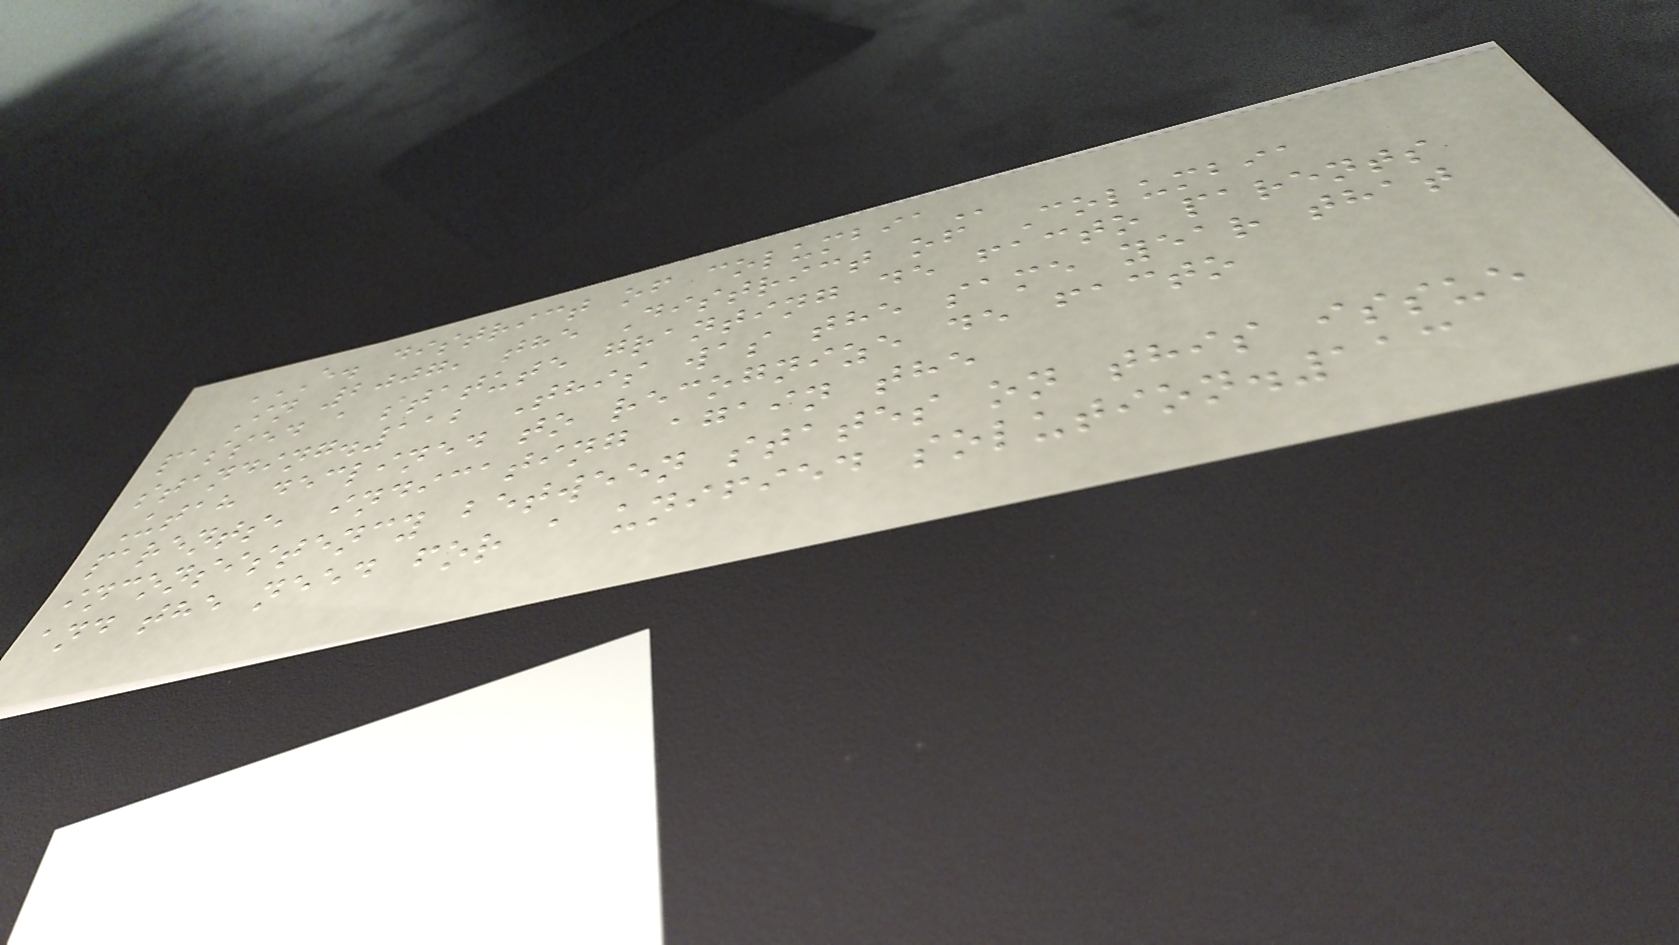E. DISTRICT OF COLUMBIA
In 2007, the District of Columbia
passed a statute granting de facto parents
standing.112 This was the same year that
Utah declined to recognize de facto
parents, indicating again the
inconsistency between states on this issue
and the need for a unified solution.113
